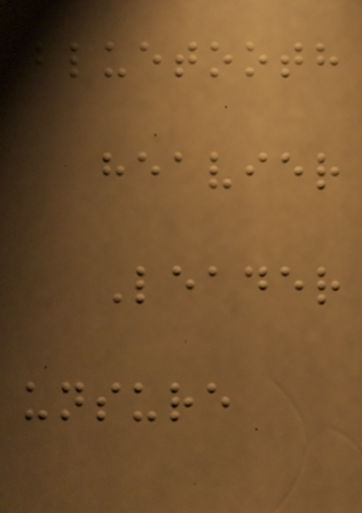bluetooth
heavier
Leader
unsure
